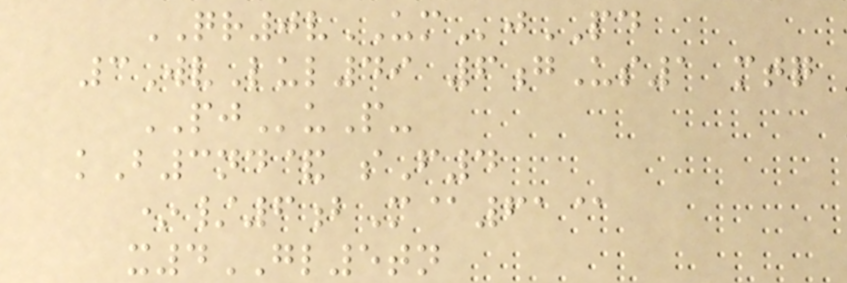QR0vUMjPD
3WvLul49 6gUs1 mtq
PJuP-
kB3nd& sF4
*/6bM@61@
x4GL5tn
